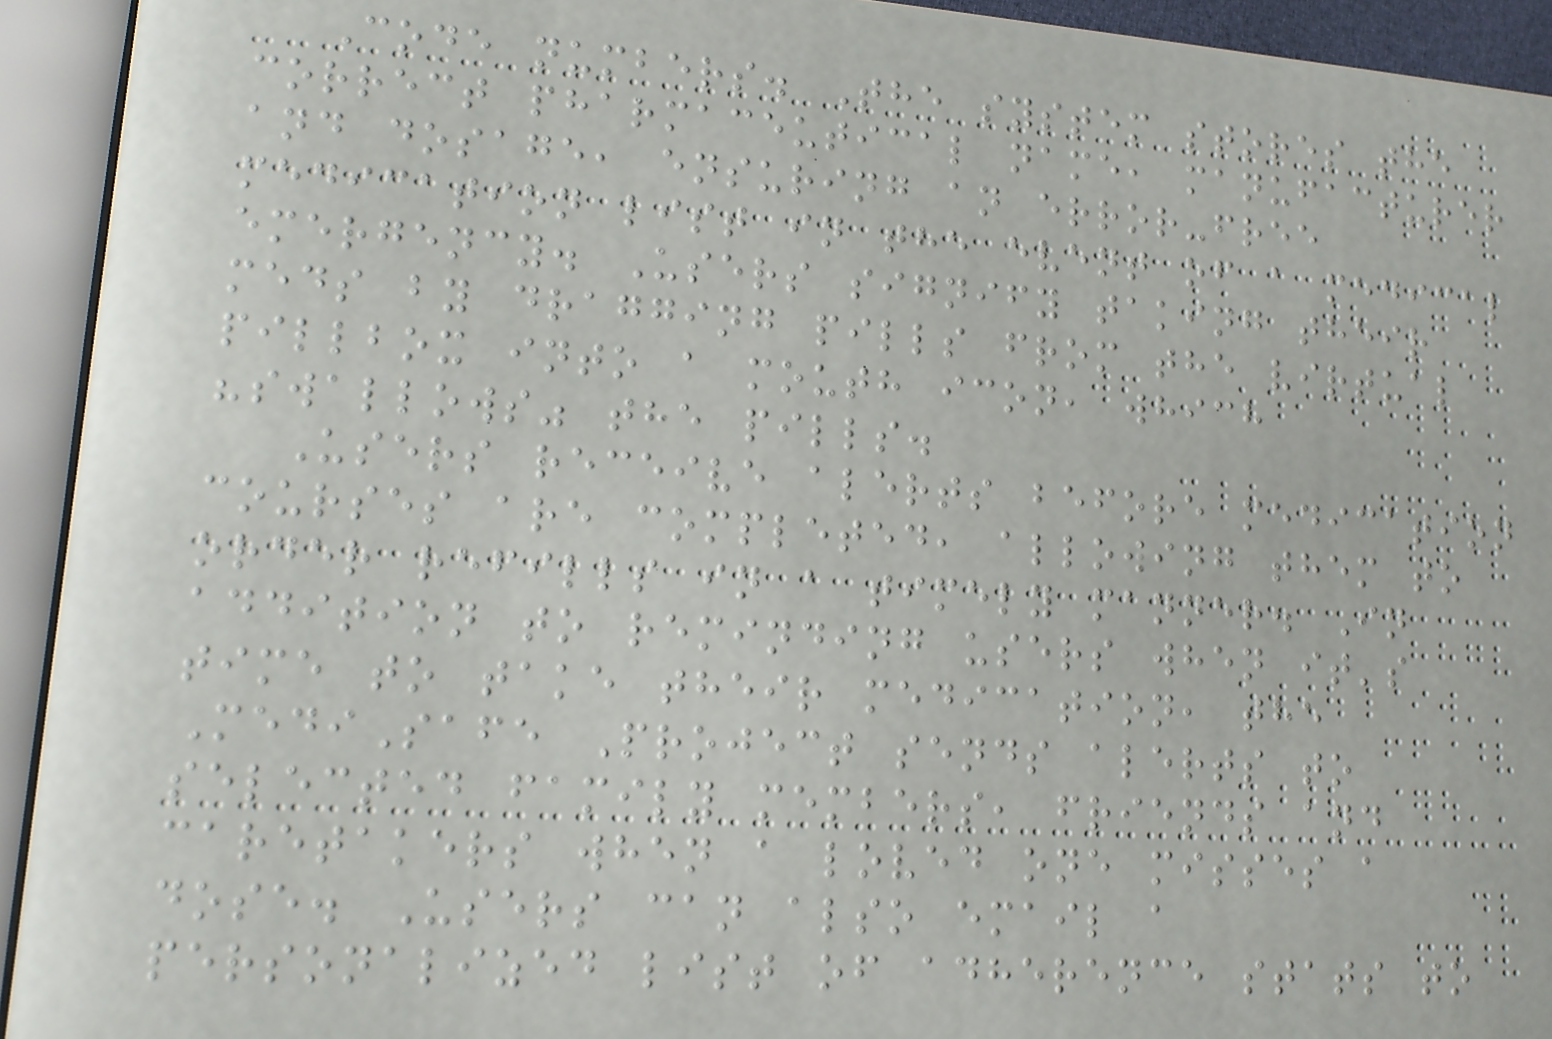Code numbers. The system stores the
correct pharmaceutical name, manufacturer
and dosage, ensuring an error-free
medication list in the event of a medical
emergency. Users signify taking their
meds by dragging pills from the virtual
pillbox into a mouth icon, which
"swallows" the pills.
Users receive alerts before medication
courses are completed, allowing them to
order refills in a timely manner. In
addition to reminding users when it's
time to take their medication, the
MediSafe Project sends alerts to
selected family members, friends and
caretakers when a loved one misses a
dose. Users can also email a
personalized list of adherence stats to
